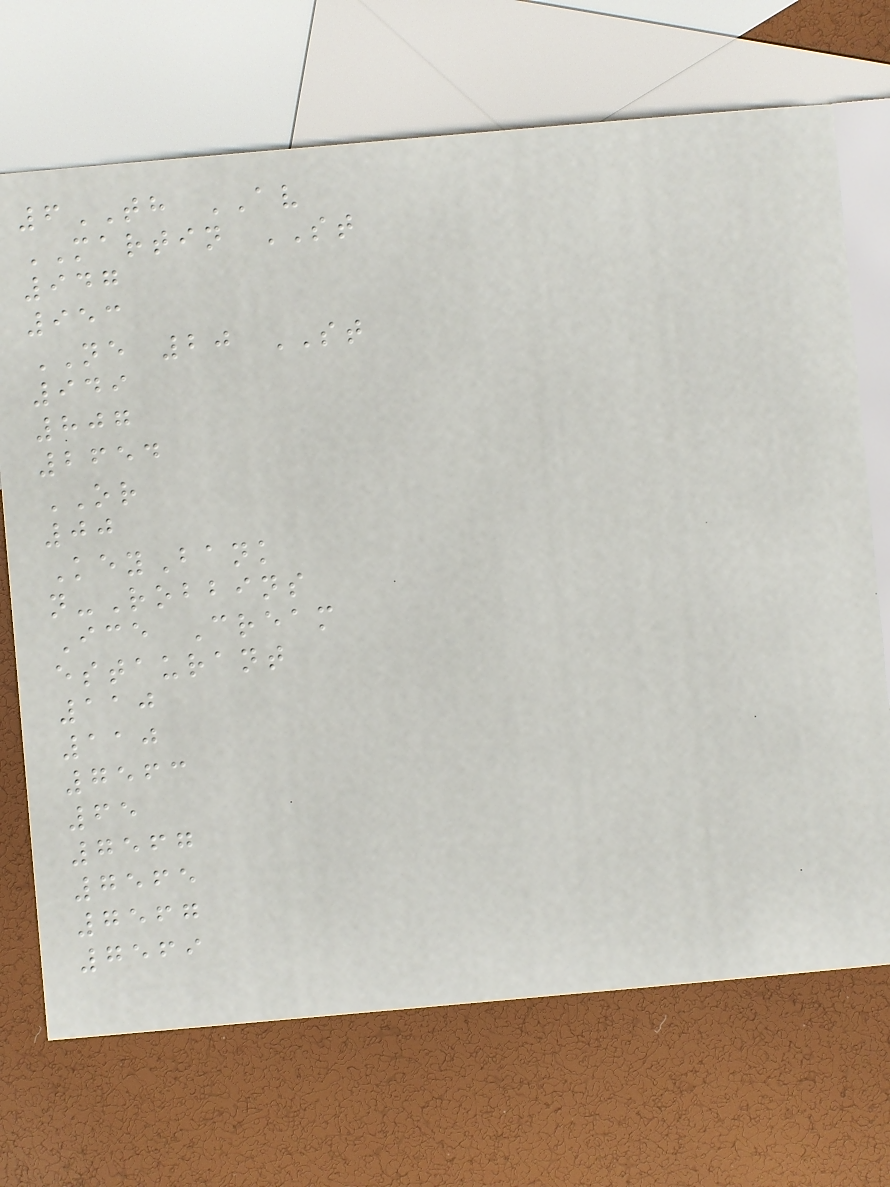6TH AV
MARTIN ST
947
953
NE 20 ST
949
807
2654
OR
00
KeyBank
n-Robbins
Ice Cream
estaurant
110
110
7563
65
7567
7565
7567
7569
